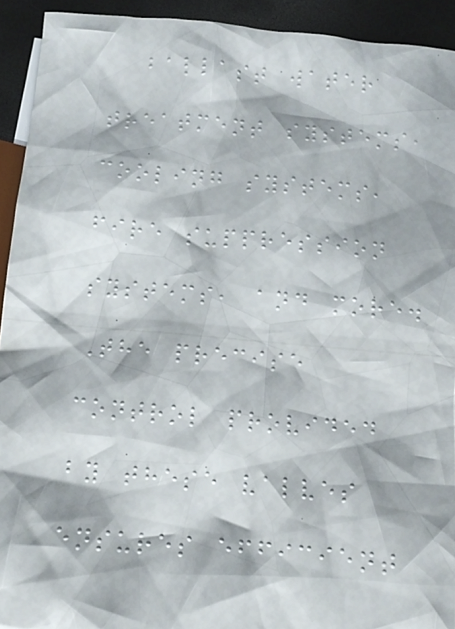ballast water
treatment systems,
cooling systems,
fire suppression
systems, and more.
The precise
control provided
by these valves
ensures efficient
